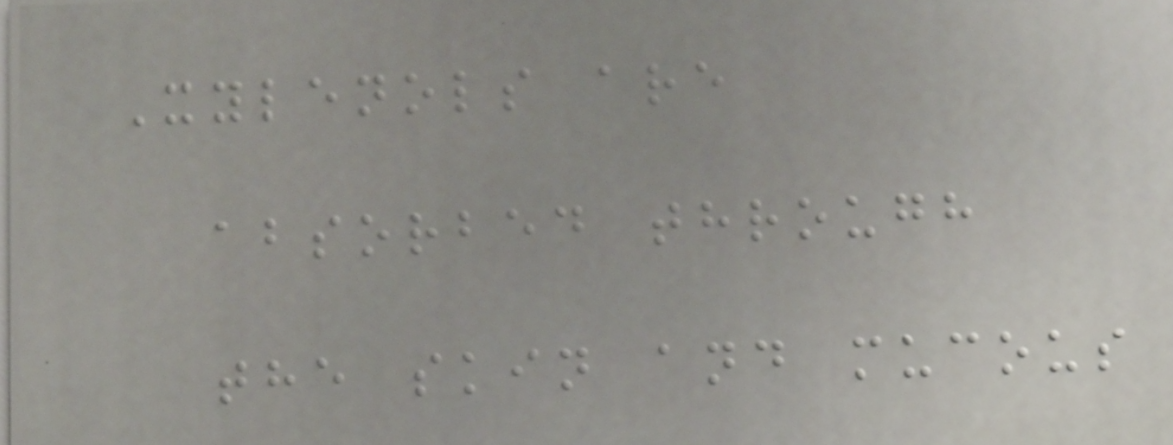Xylenols are
absorbed through
the skin and mucous
